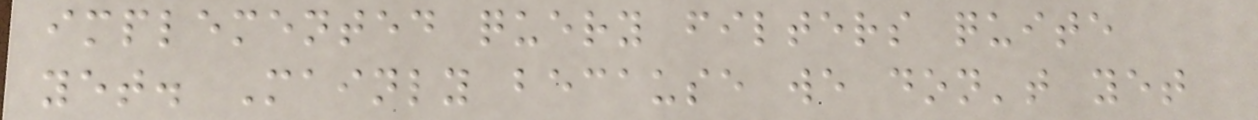implemented query filters quite
yet. Mainly because we don't yet
